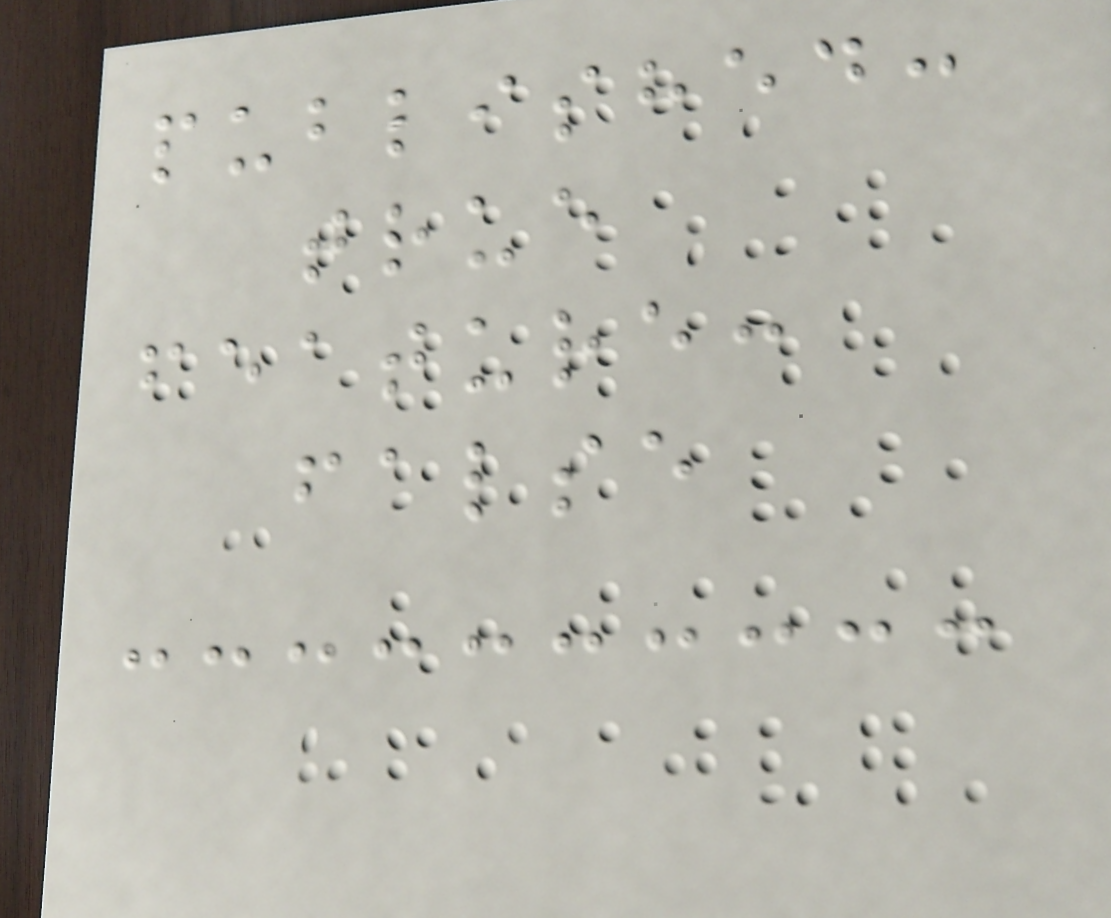published:
true
feature:
false
